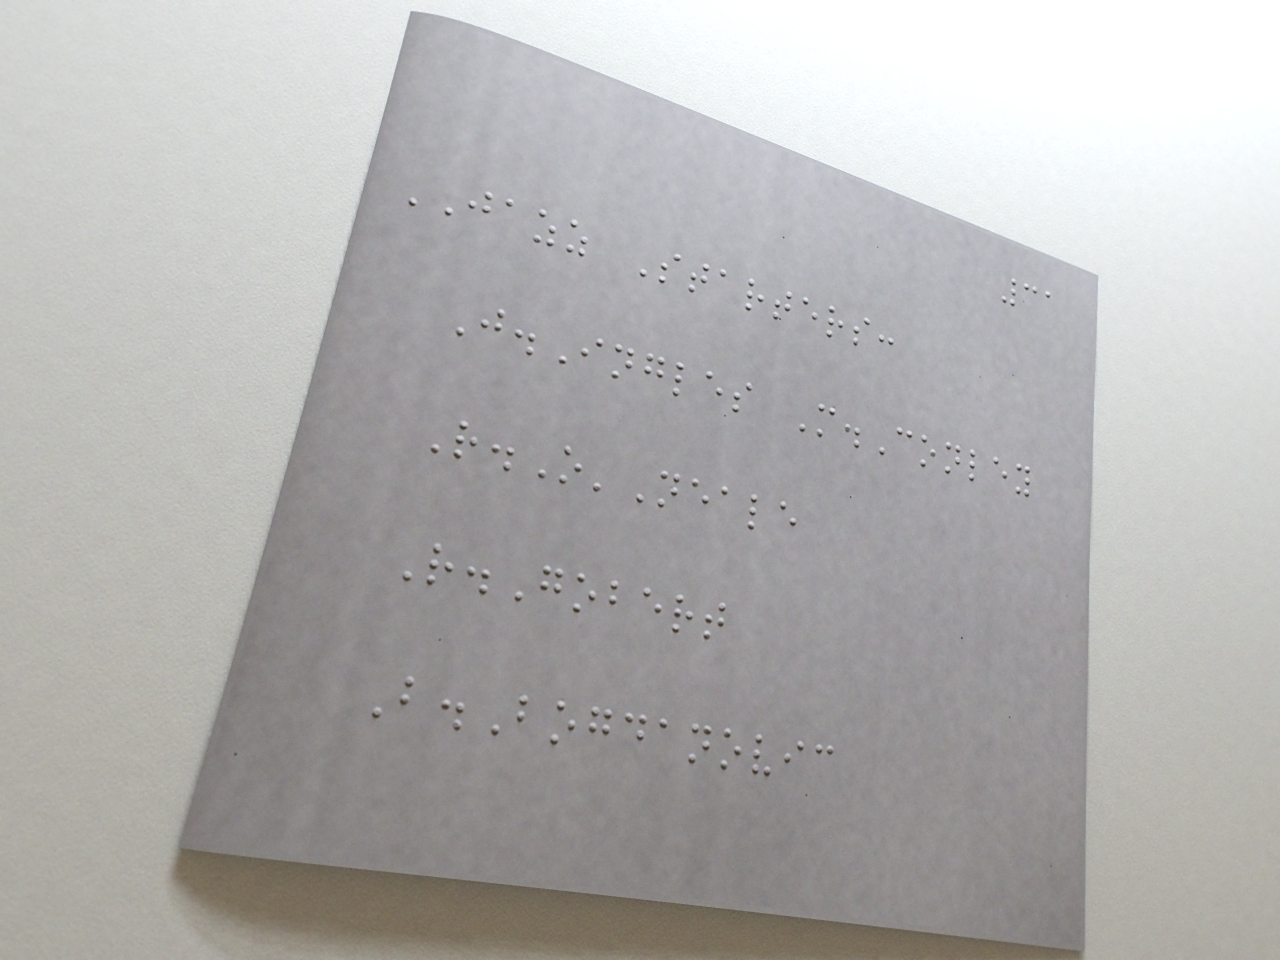31
JAZZ Starters:
J.Ingles M.Conley
R.O'Neale
R.Gobert
B.Bogdanovic
